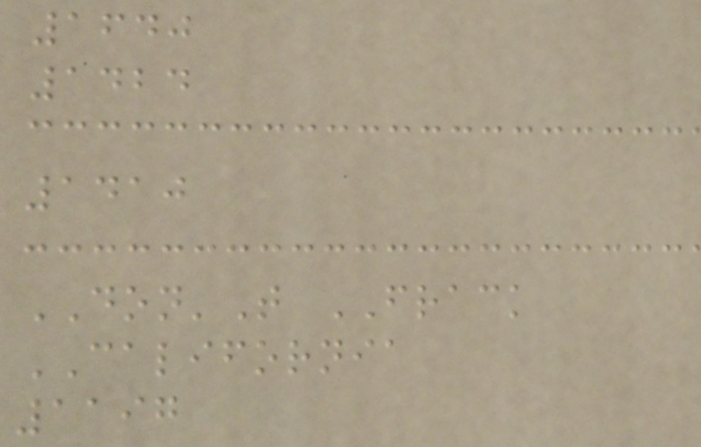1640
1424
1410
DON'T FRACK
CALIFORNIA
1197
